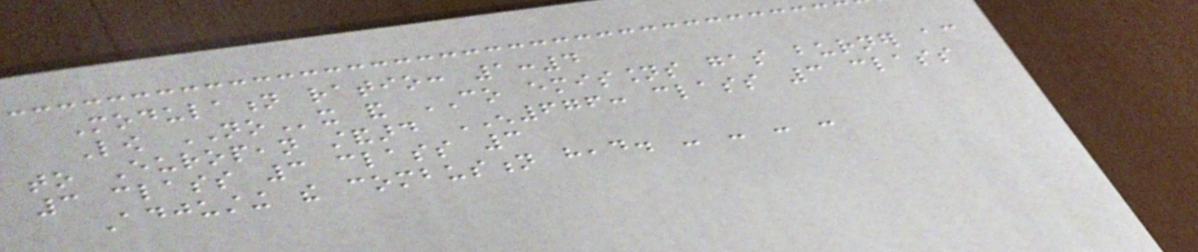Modulation ratio: 1:4
Low NOx and CO emissions gas burner according
to European standard EN676: class 3 class
3 class 3 class 3
Adjusting the combustion head. - - - -
